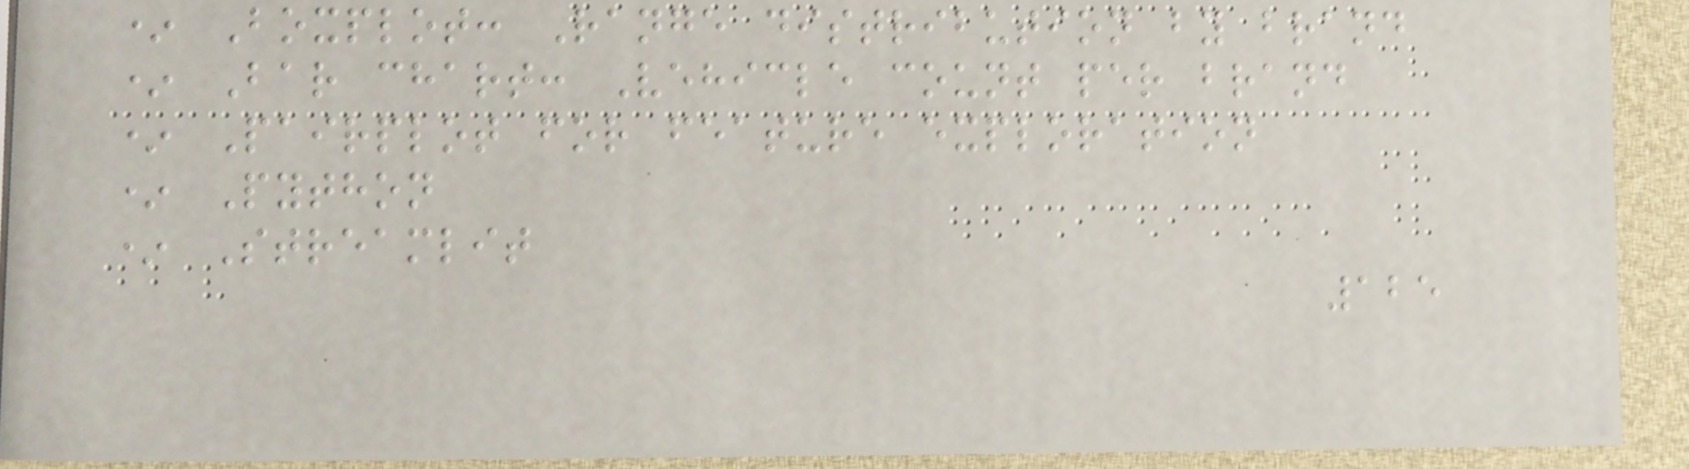* Boxplot: Range distribution by brand
* Bar chart: Vehicle count per brand
* Pairplot for feature exploration
* Python
* Streamlit
125
